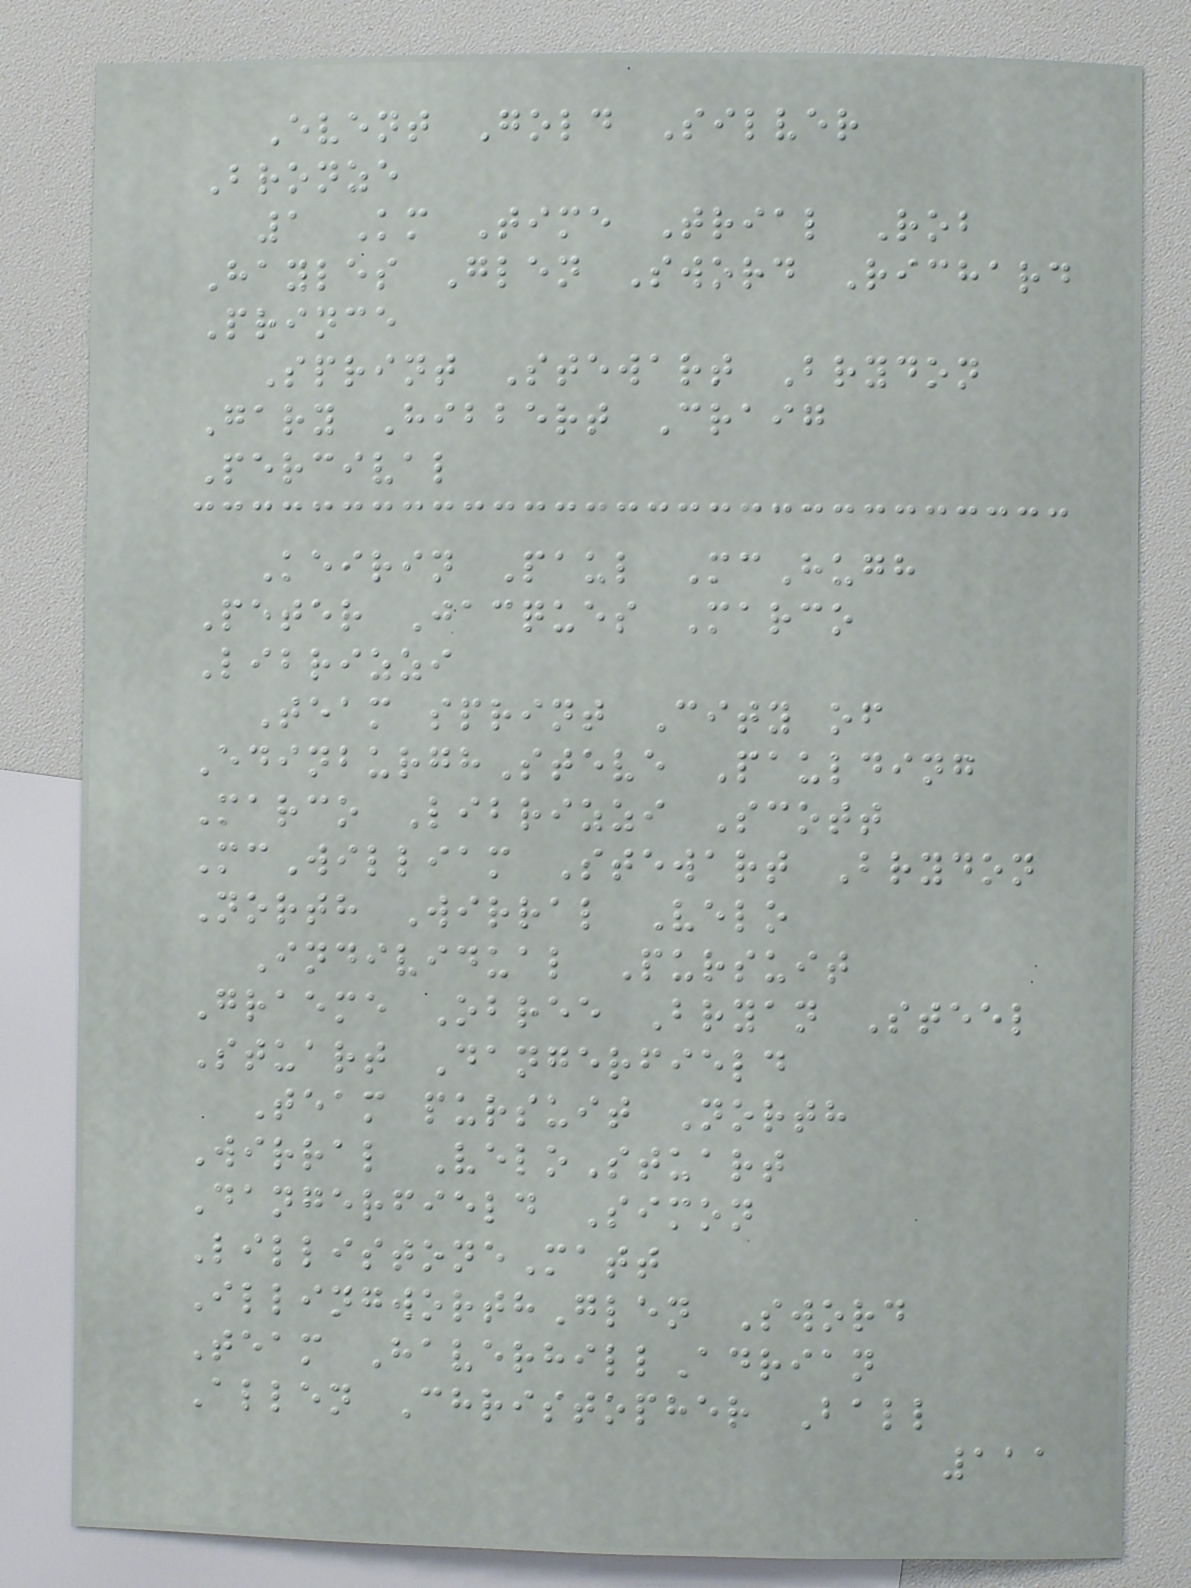Event Gold Silver
Bronze
1 Km Time Trial Rob
Hayles Glen Sword Richard
Prince
Sprint Stewart Brydon
Gary Hibbert Craig
Percival
Keirin Paul McHugh
Peter Jacques Marco
Librizzi
Team sprint City of
EdinburghSteve Paulding
Marco Librizzi Scott
McWilliam Stewart Brydon
North Wirral Velo
Individual Pursuit
Graeme Obree Bryan Steel
Stuart Dangerfield
Team pursuit North
Wirral VeloStuart
Dangerfield Simon
LillistoneMatt
IllingworthGlen Sword
Team HaverhillAdrian
Allen Christopher Ball
111
